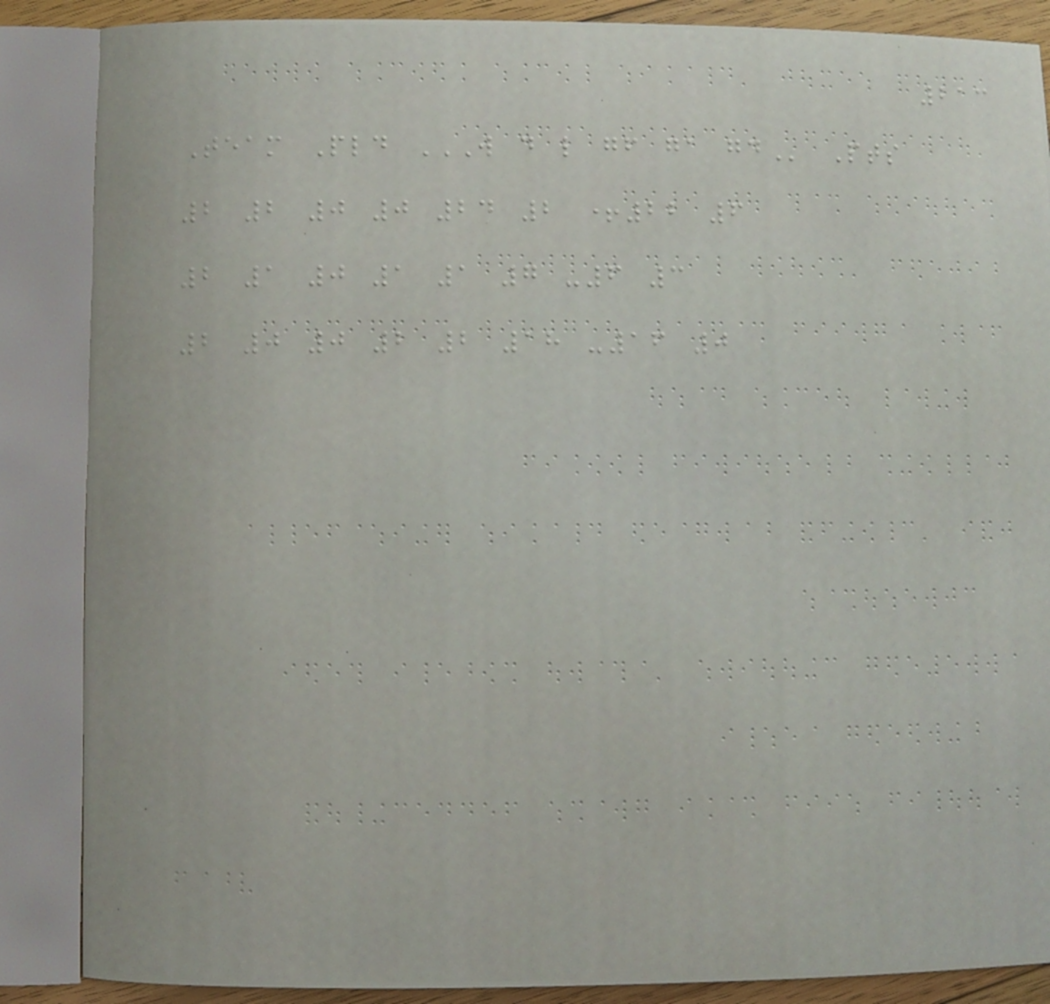213
Team Pld W D L GF GA GD Pts
2 2 0 0 24 2 +22 6
2 1 0 1 1 7 -6 3
2 0 0 2 2 18 -16 0
